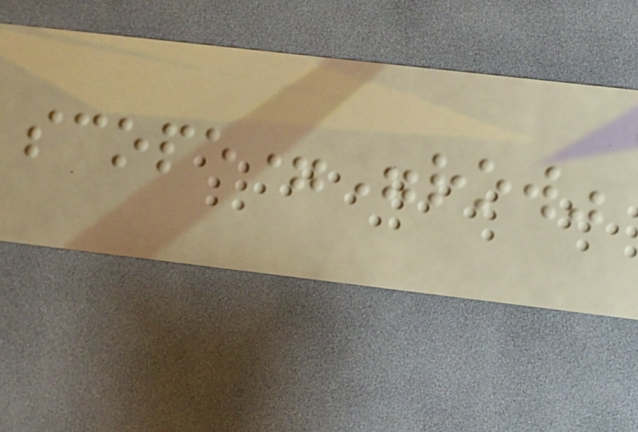scope="row"
